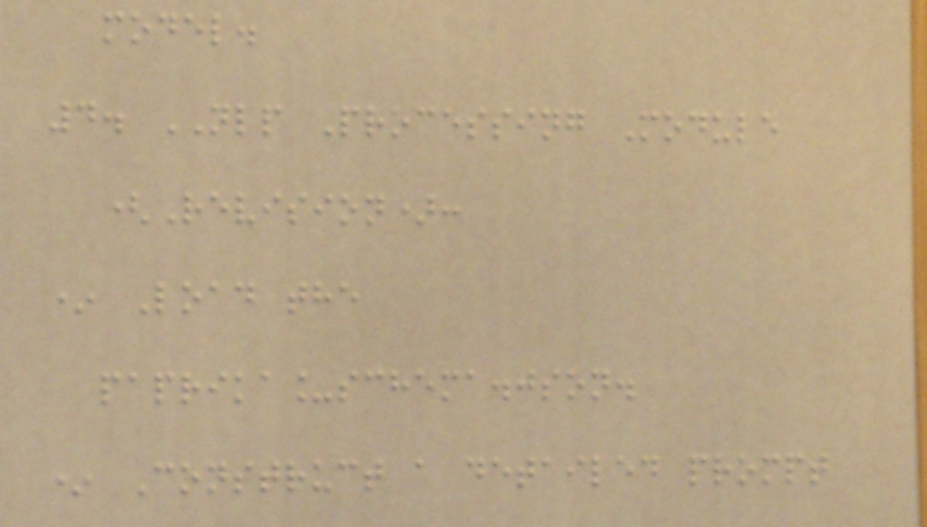model.
4. NLP Processing Module
(Revision):
* Load the
paprika_schema.json.
* Construct a detailed prompt
